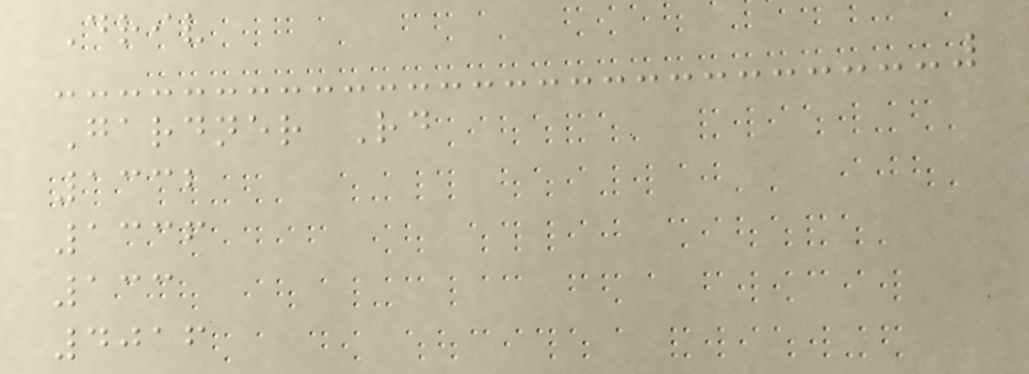Driv
Gardner Rd
1332
1336
133
4016
